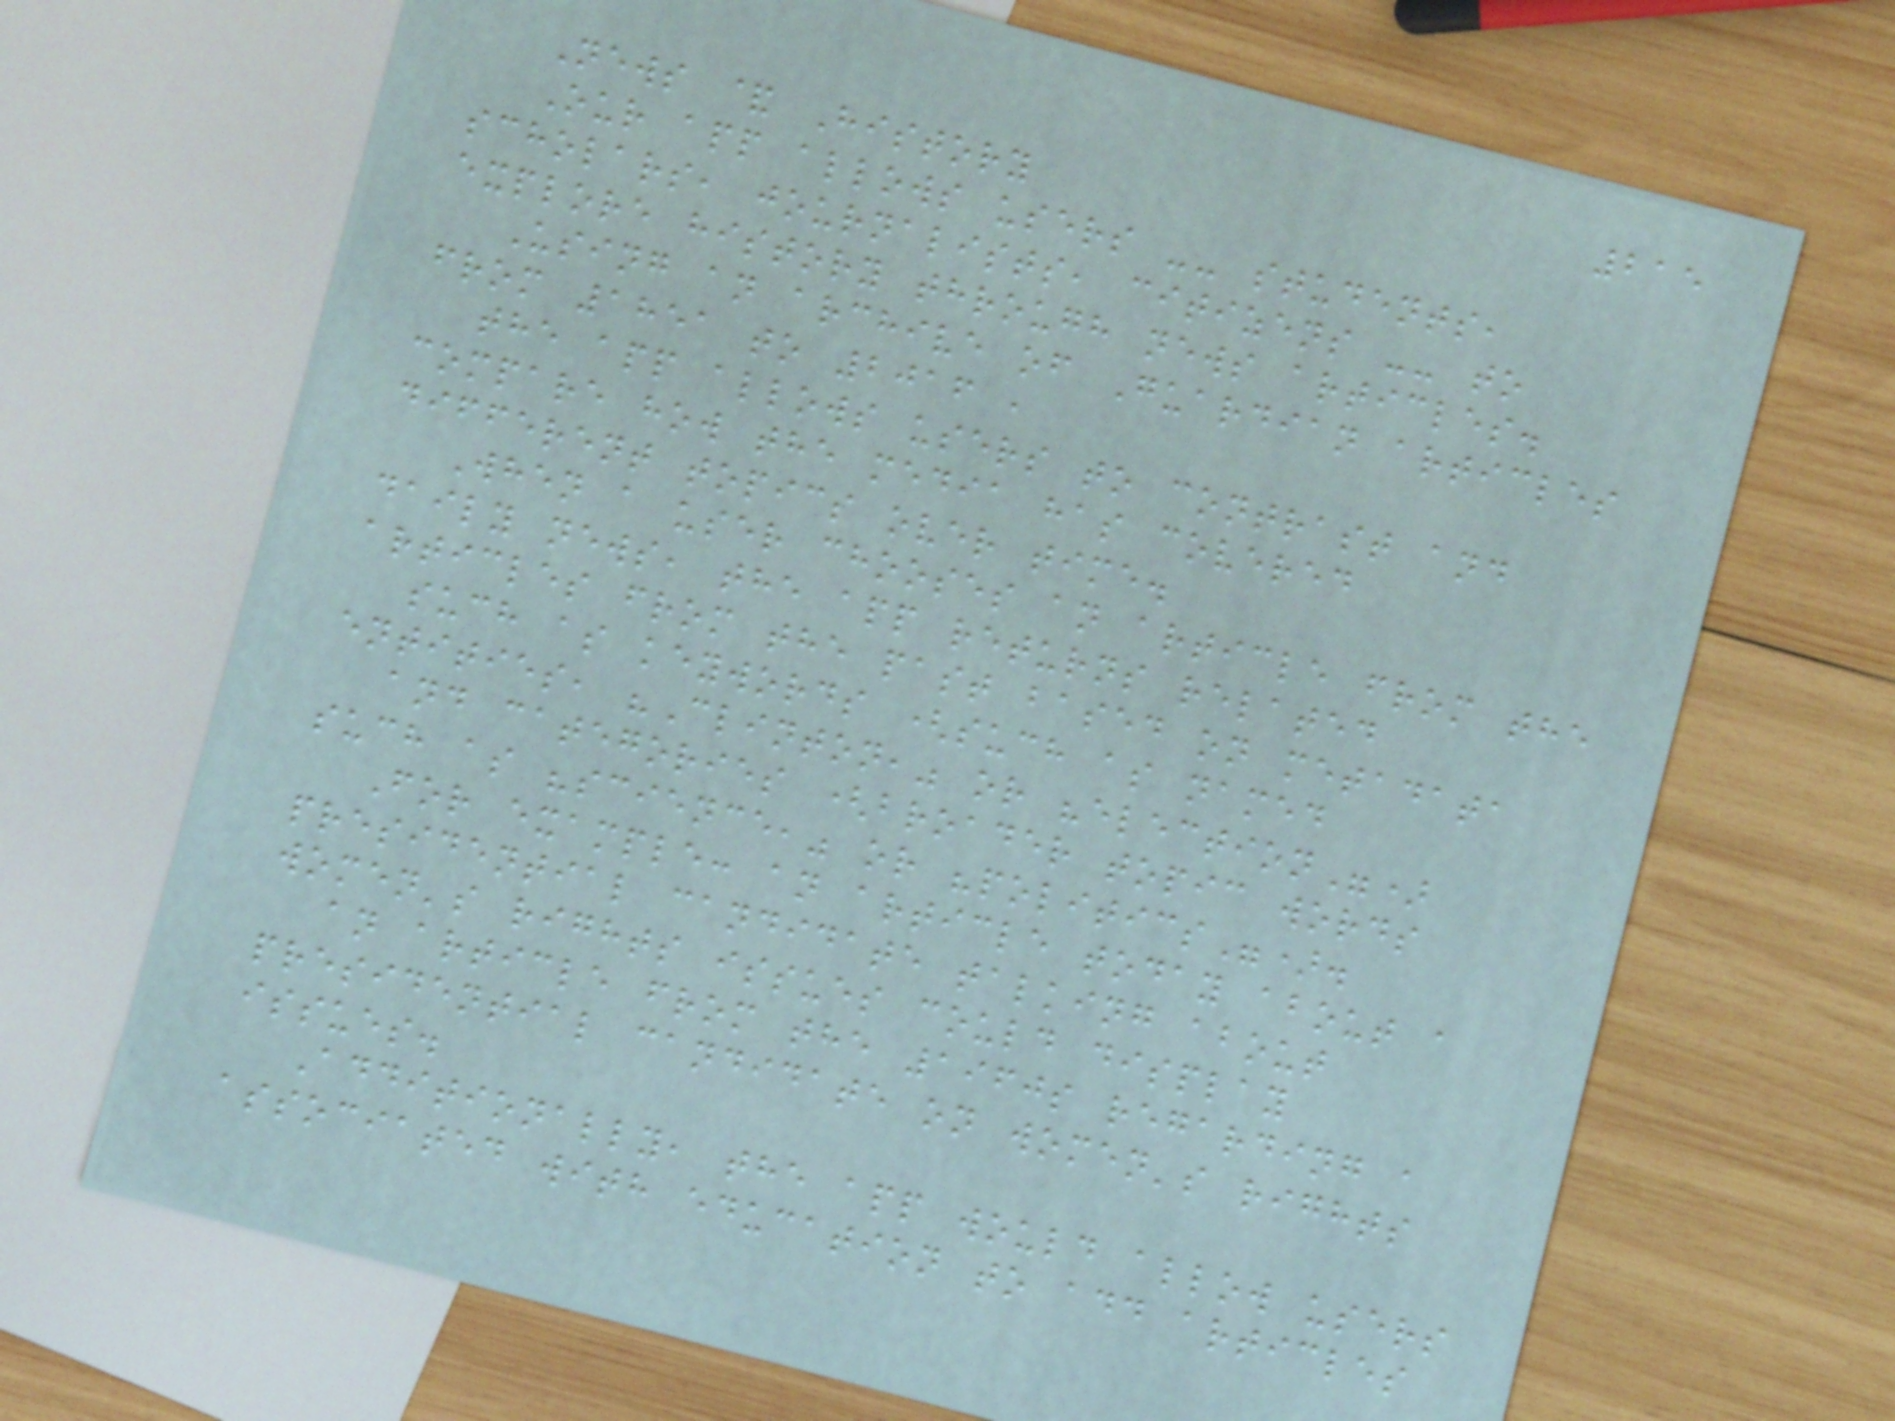215
News & History
Our app allows users -- students,
scholars, journalists, citizens -- to
explore history through news articles.
Using an archive of Guardian articles
from 1851 to 2016 ,
the app allows users to contrast and
compare how the media has covered
different topics over time.
When a user chooses an article from the
daily news, the app returns related
articles from the past based on metadata
such as keywords (such as named
entities, "Clinton," or "election")
and categories (broader topic words
such as "science," or "politics").
For example: an article today about a
presidential candidate talking about
women's rights issues could display
an article from the 1960s regarding a
presidential candidate on women's rights
issues.
Additionally, the app would allow users
associated with education to add articles
